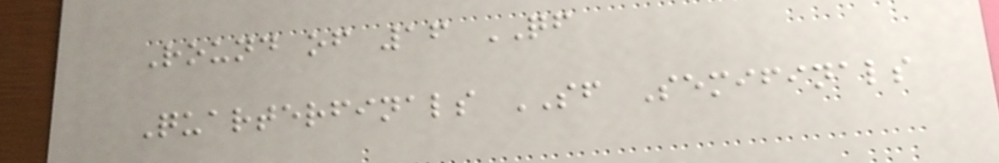Round of 16 QF
Quarterfinals SF Semifinals
